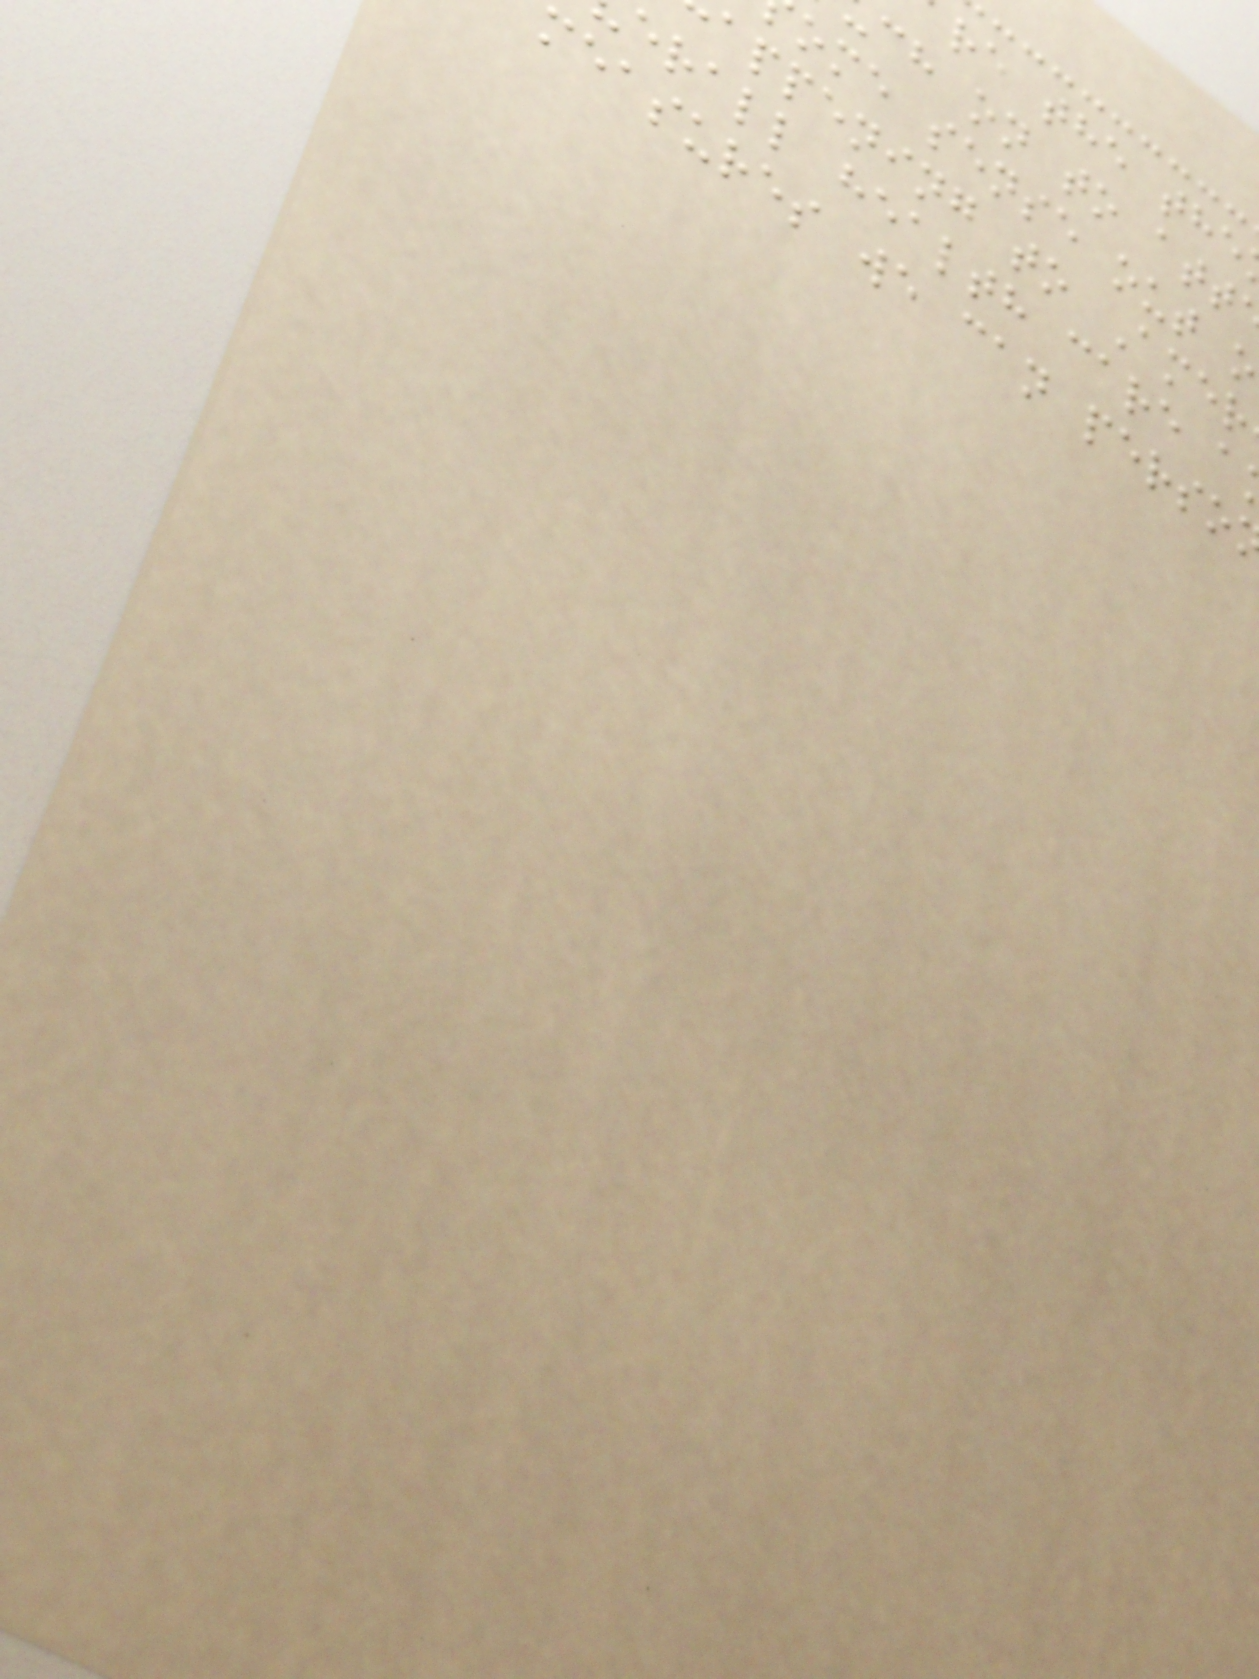re the the
ch on to att
ome sense out o
appening to Amer
erall health care a
measures we can perso
